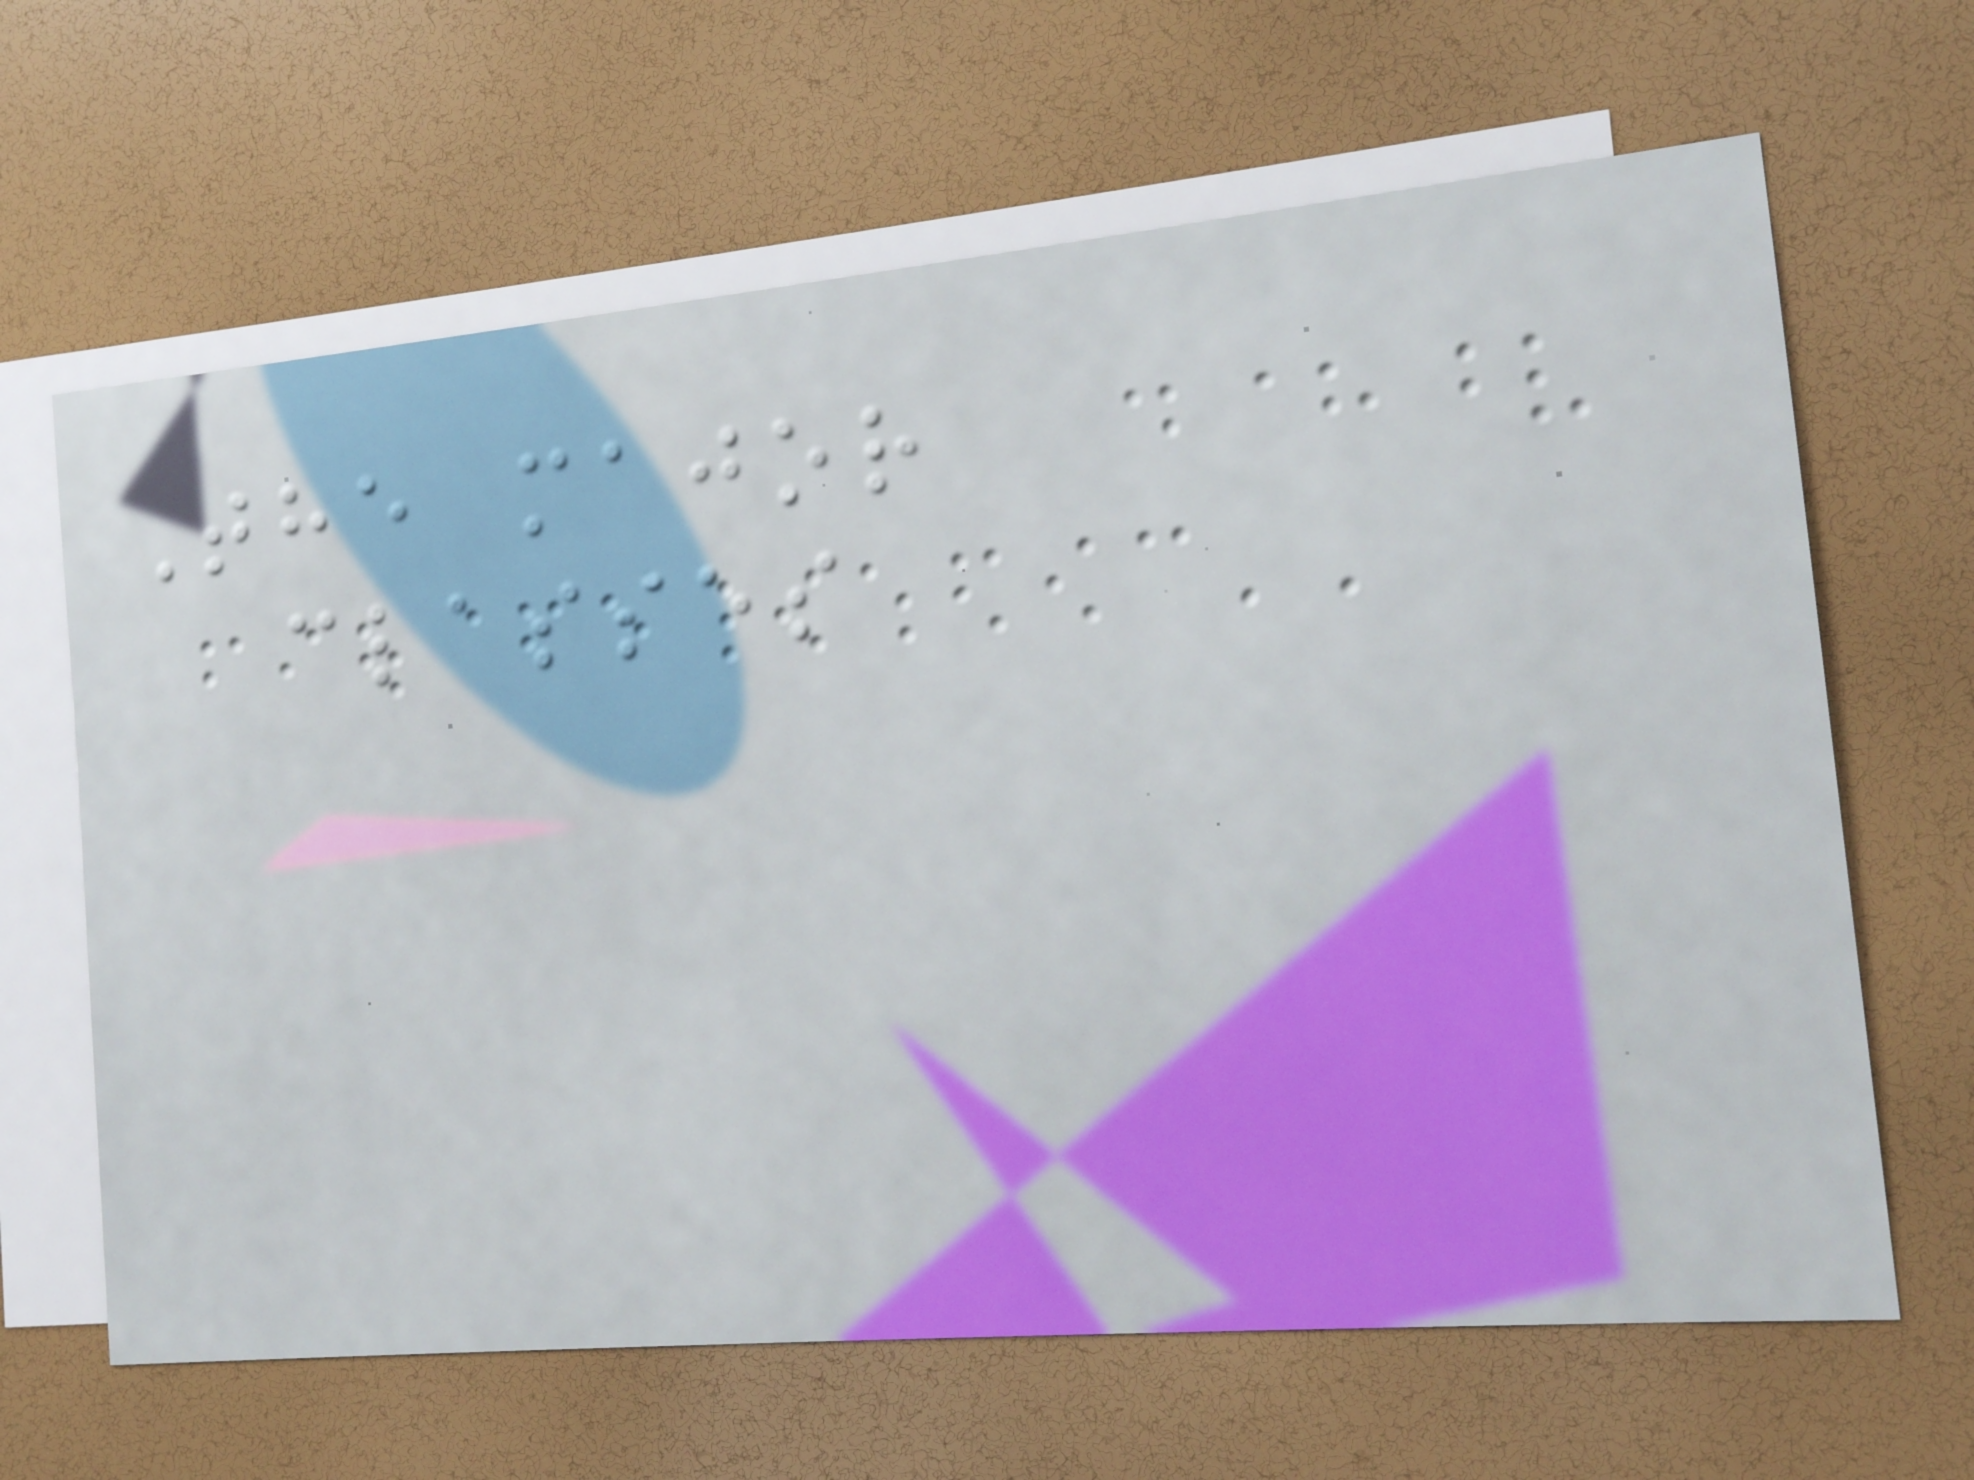The major
classes
